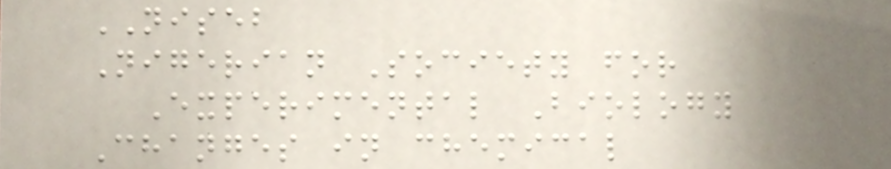NISEB
Nigerian Society for
Experimental Biology
Changes in chemical
